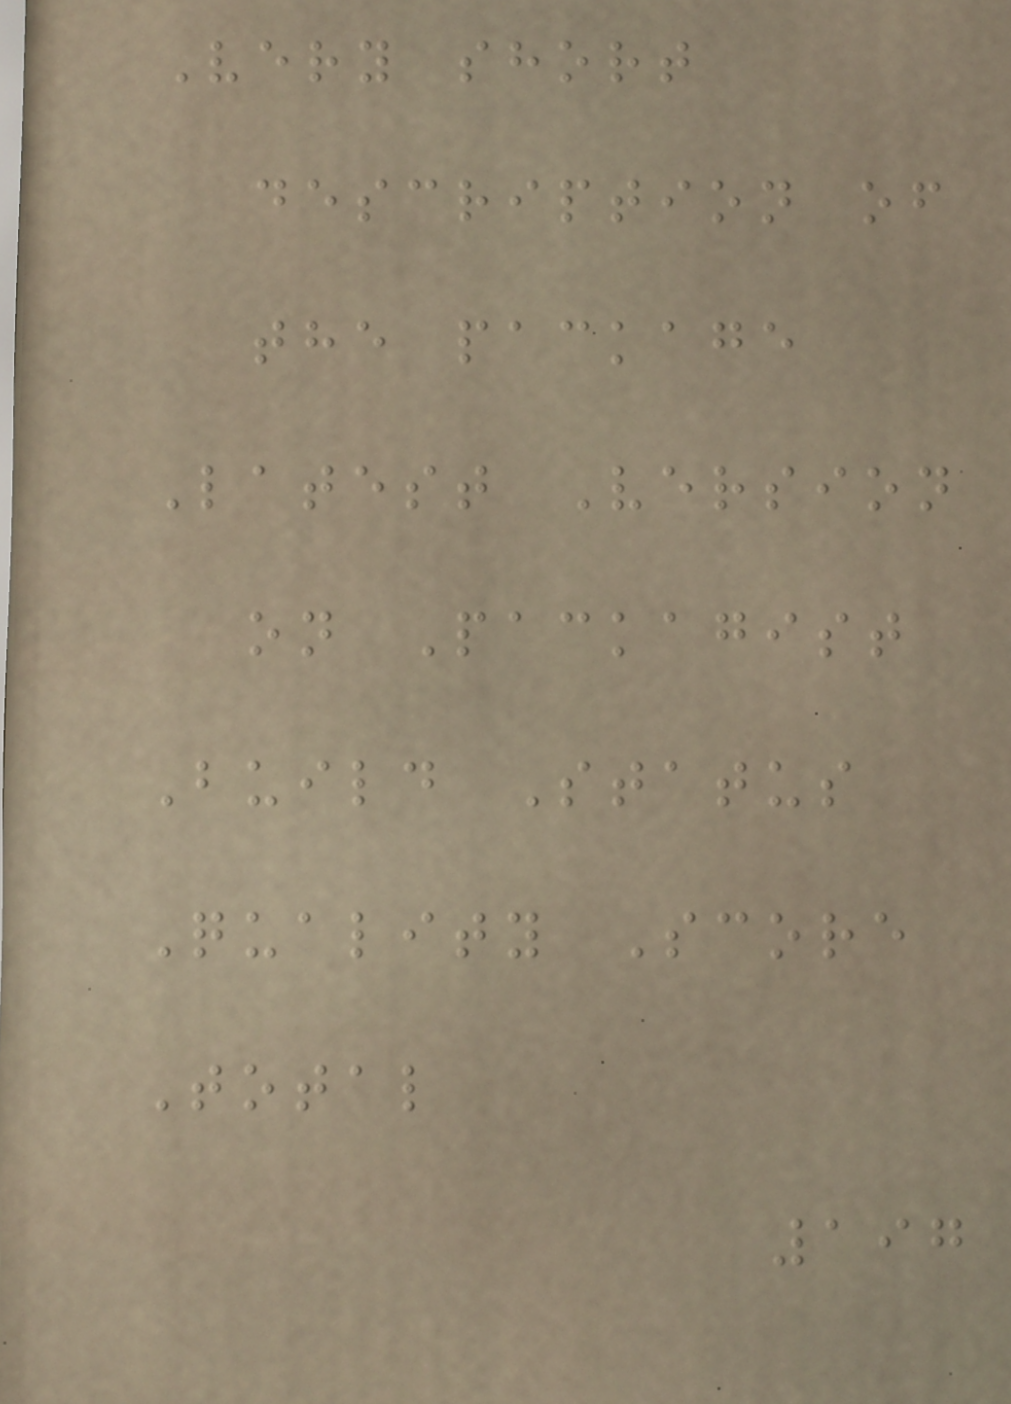Very short
description of
the package
Latest Version
on Packagist
Build Status
Quality Score
Total
197
